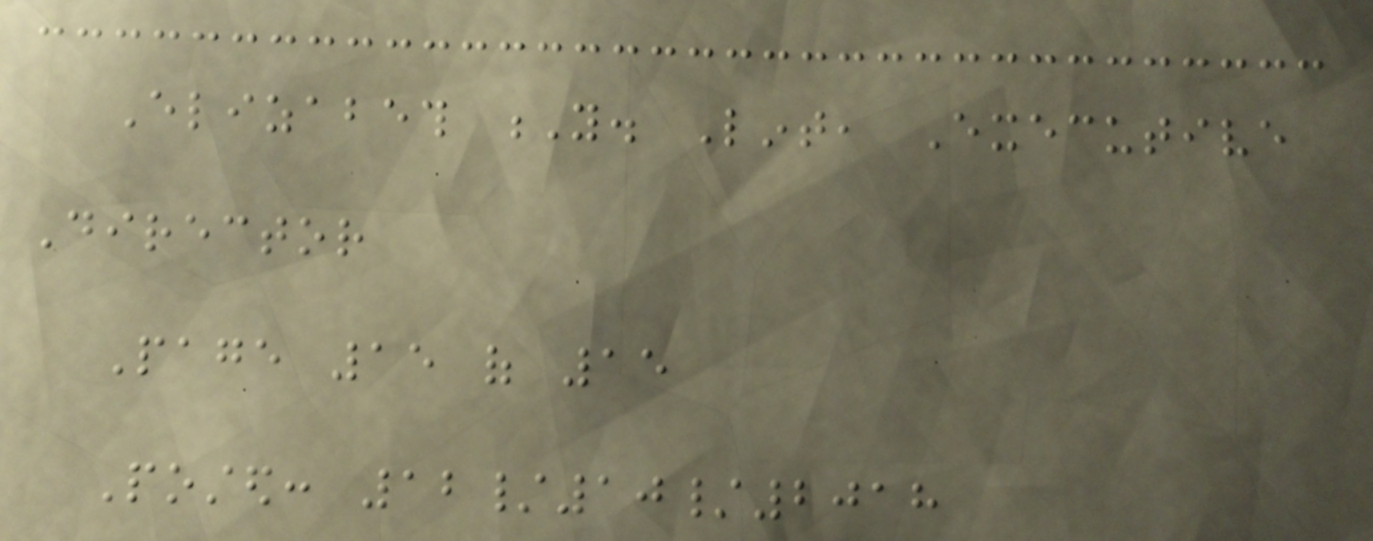Elizabeth Y. Lint, Executive
Director
Page 15 of 15
Posted: 12/10/2018
